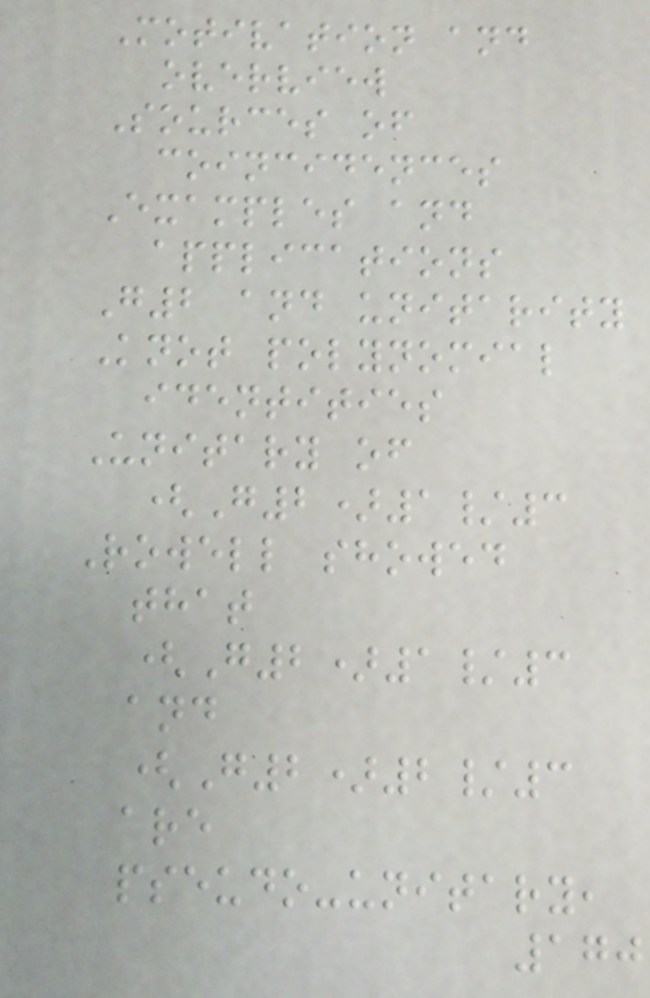Motivation and
overview
Sources of
coincidences
Examples and
applications
G2 and unitarity
Knot polynomial
identities
Unitary of
(G2)1/3
Rowell showed
that
(G2)1/3
and
(G2)2/3
are
pseudo-unitary,
170
